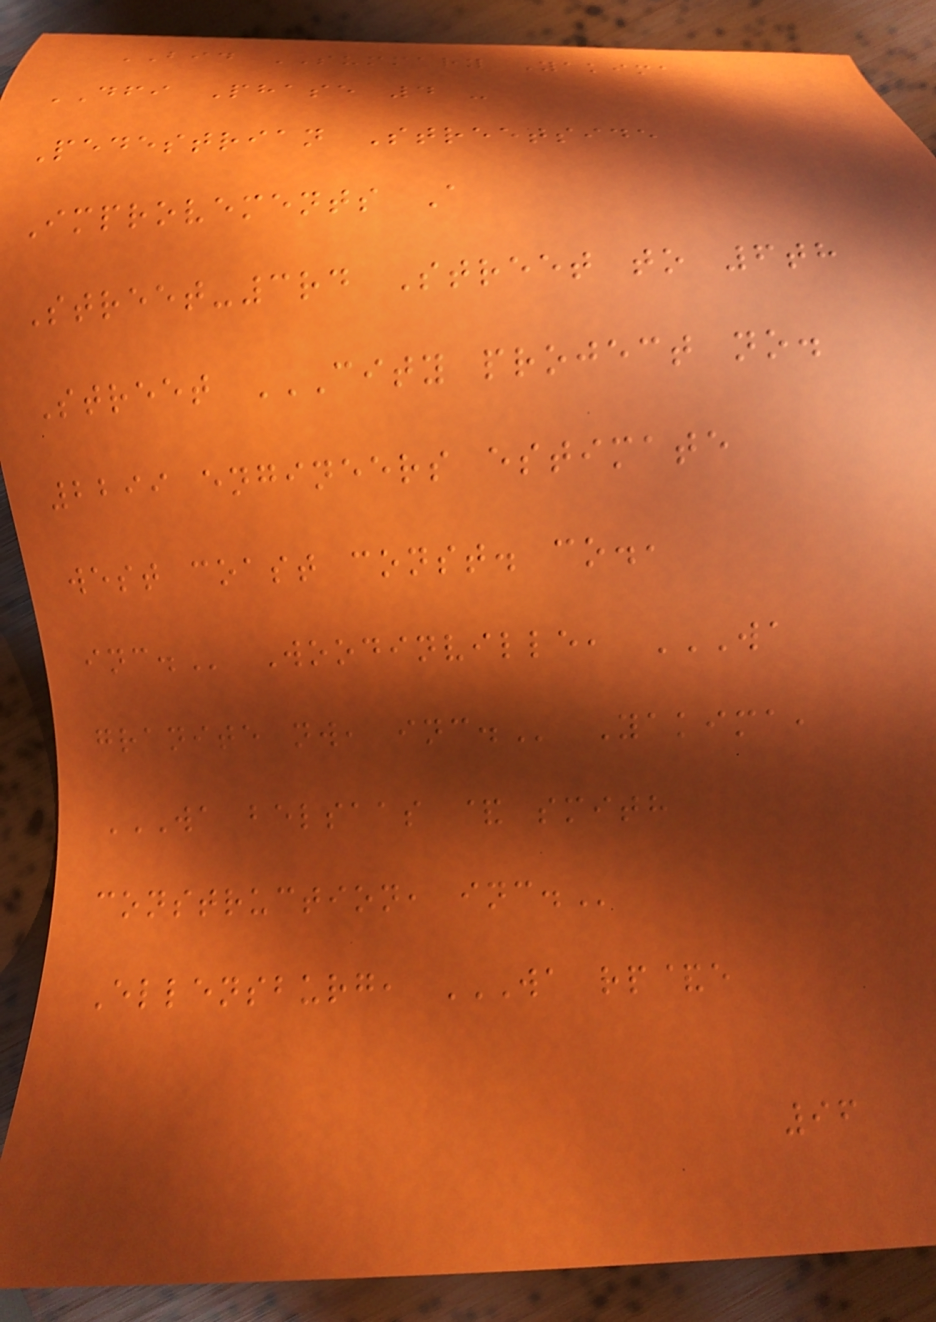BID SUMMARY Yakima
DFI Phase 4 -
Pedestrian Streetside
Improvements A
Street-3rd Street to 6th
Street CITY PROJECT NO.
2299 ENGINEERS ESTIMATE
WEST COAST CONST. CO.,
INC. Woodinville, WA
GRANITE NW, INC. Yakima,
WA BELSAAS & SMITH
CONSTRUCTION, INC.
Ellensburg, WA RP&E
96
